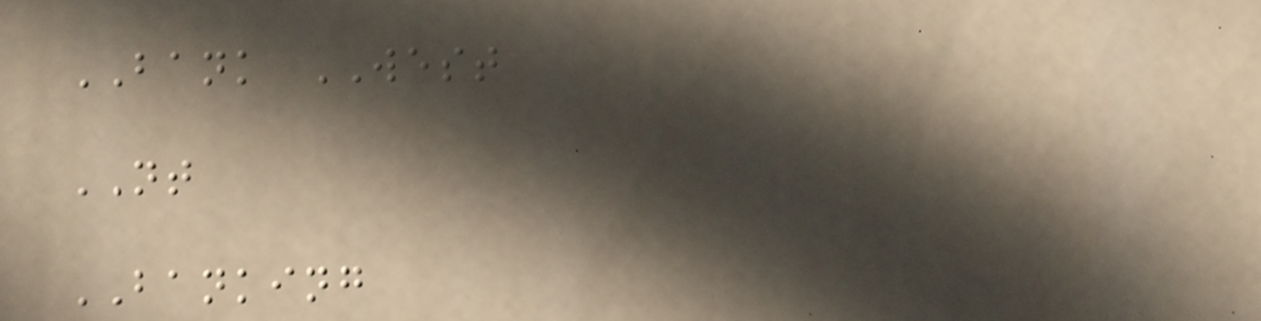BANK WEST
NT
BANKING
